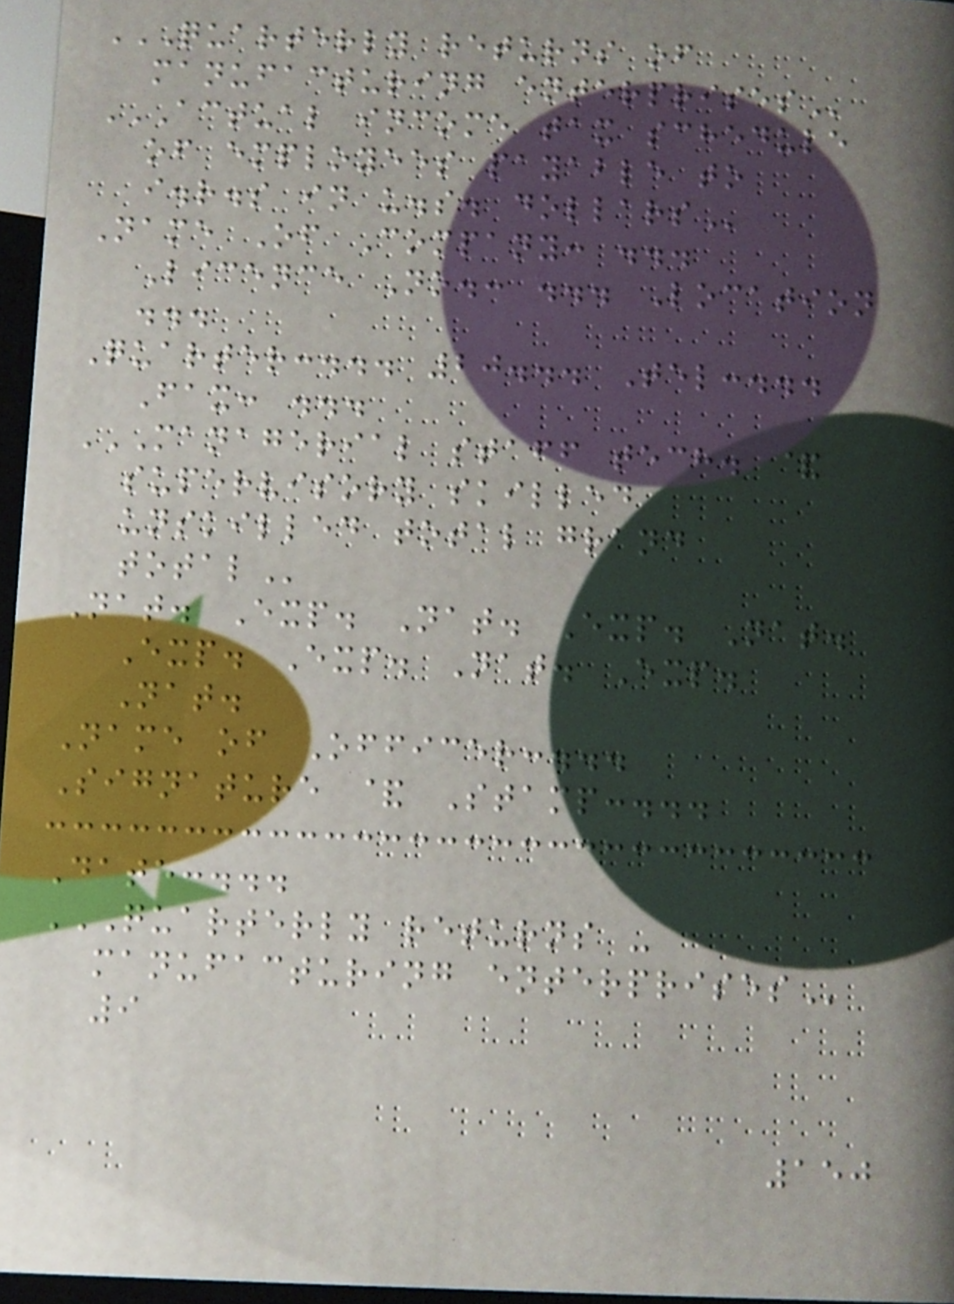QUARTERLY RETURNS OF
MANUFACTURING ENTERPRISES
ACTUAL INCOME TAX SCHEDULE
OF EMPLOYEES PAYABLE TO
I.R.S IN U.S. DOLLARS
Name Of Company: ...
Licence No.: ... Location
...
Quarter:... 20... Tel:...
Fax: ...
MANAGERIAL STAFF TECH. &
SUPERVISORY SKILLED
UNSKILLED TOTAL GRAND
TOTAL
Nat. Exp. Nat. Exp. Nat.
Exp. Exp. Nat. Exp.
Nat.
Name of Officer:...
Signature & Stamp:...
Date:...
QUARTERLY RETURNS -
MANUFACTURING ENTERPRISES
9
150
